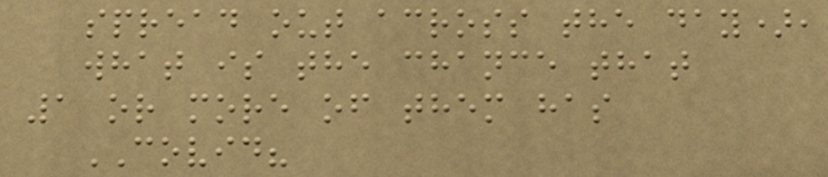spread out across the day),
what is the chance that
1 or more of them has
COVID?
